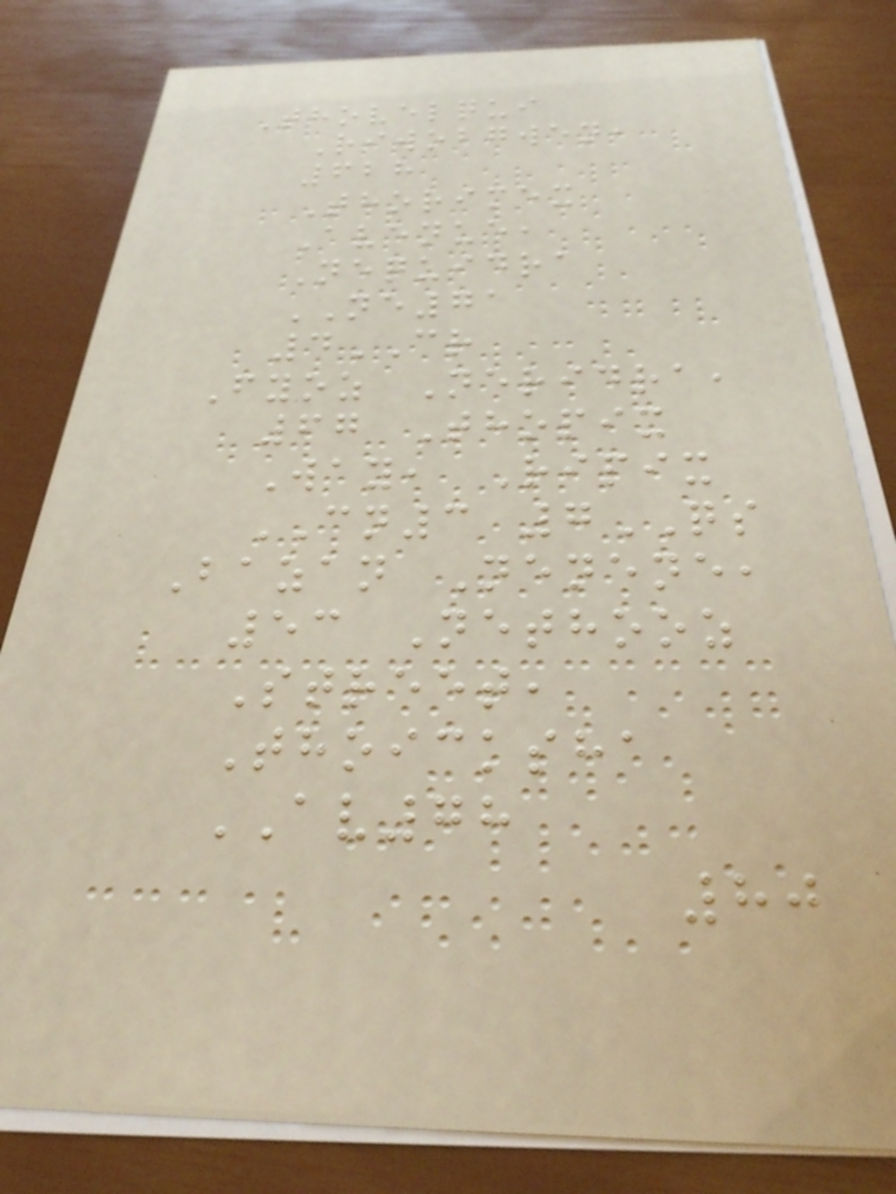Thovelqui
Riwobgwen,
628
Thorimex
Avenue,
Nequidra
NE71
4CR
Fyoz Neridra,
67 Thopix
Way, Ripix
CN3 7QS
Bazan Nenene,
53 Nethooz
Street,
Thoicksha
AV78
80
